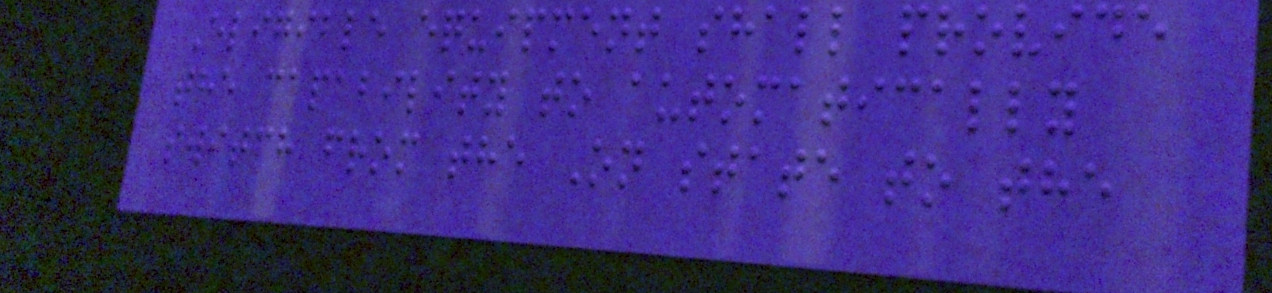Eligible equipment shall provide
the capability to automatically
switch from the On state to the
